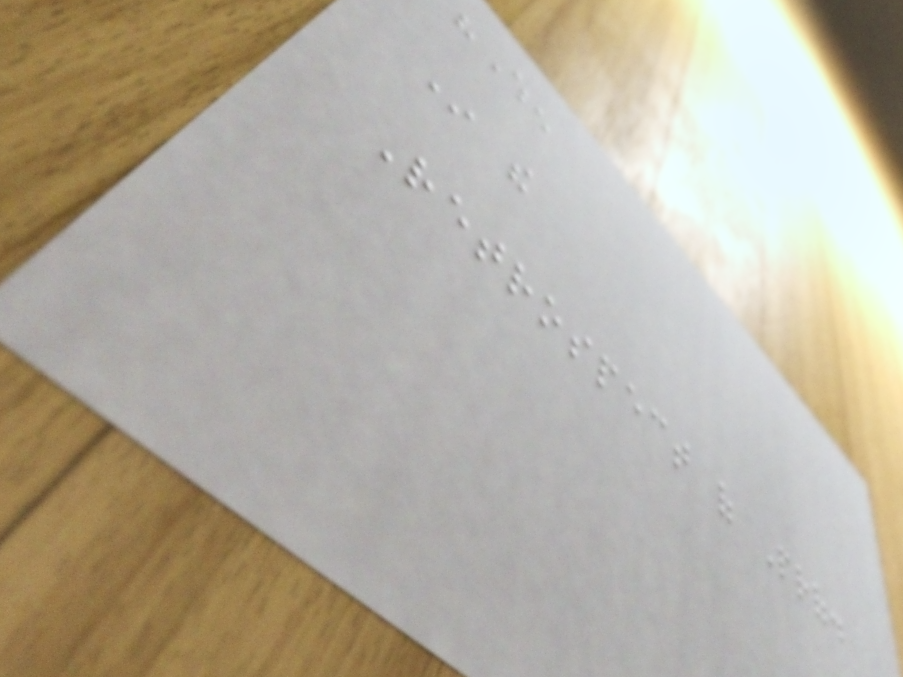"When
In the
Retrospect of Prof.
